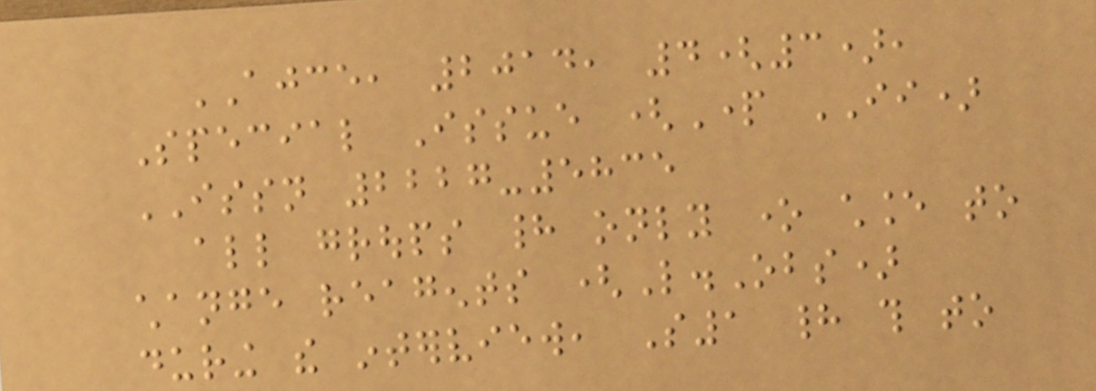AJCE, 2014, 4(3),
Special Issue (Part II)
ISSN 2227-5835
all groups had only one chance to
change reagents (L.Obs)
during the interview, S1 had this to
